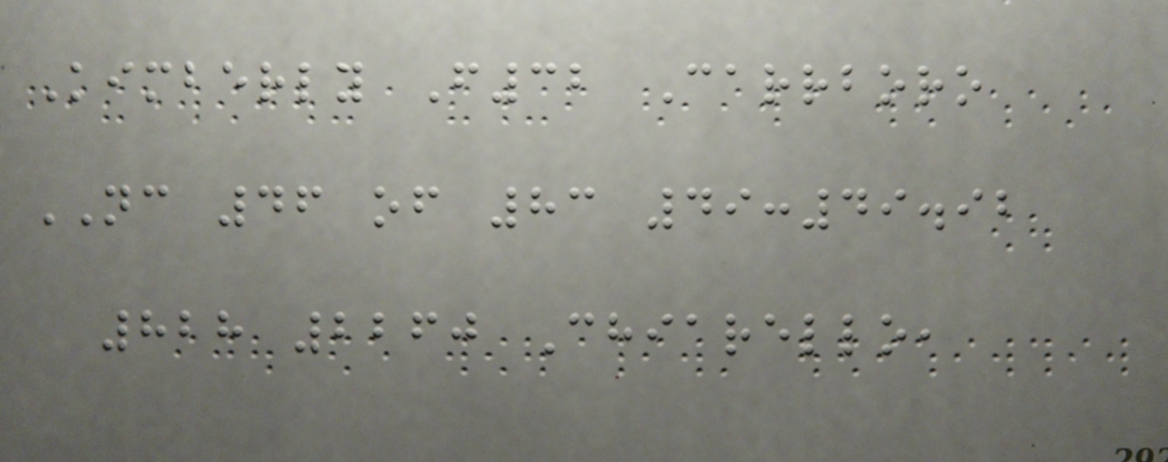Kimberly F32 Carrboro
NC 46 of 83 49:49.92
828 2260 Chiarello,
